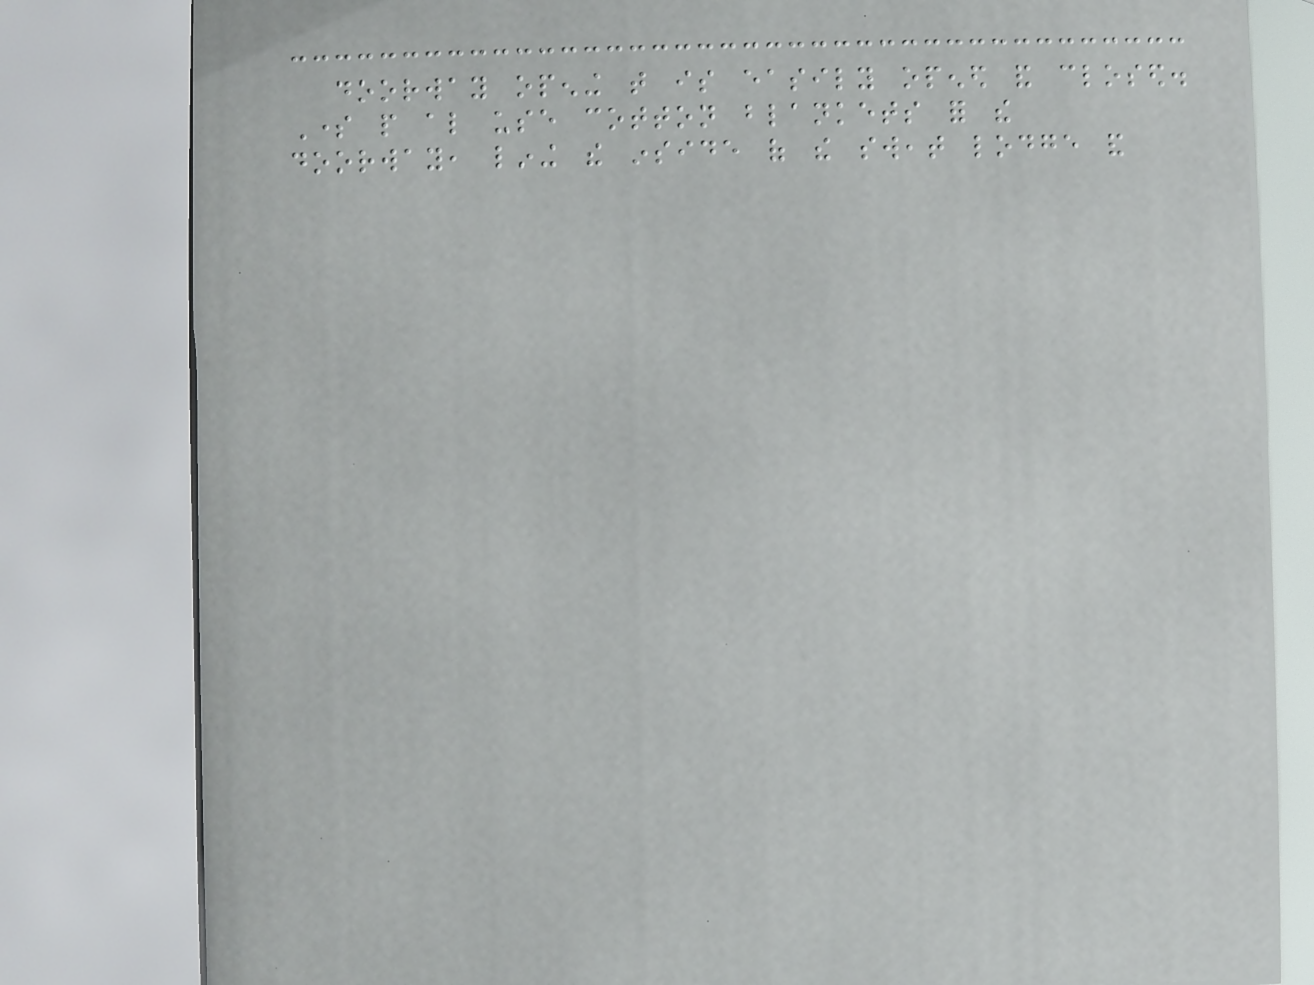doorway opening that is easily opened and closed.
Some people also use cotton blankets for the
doorway, lining the inside of the sweat lodge and
